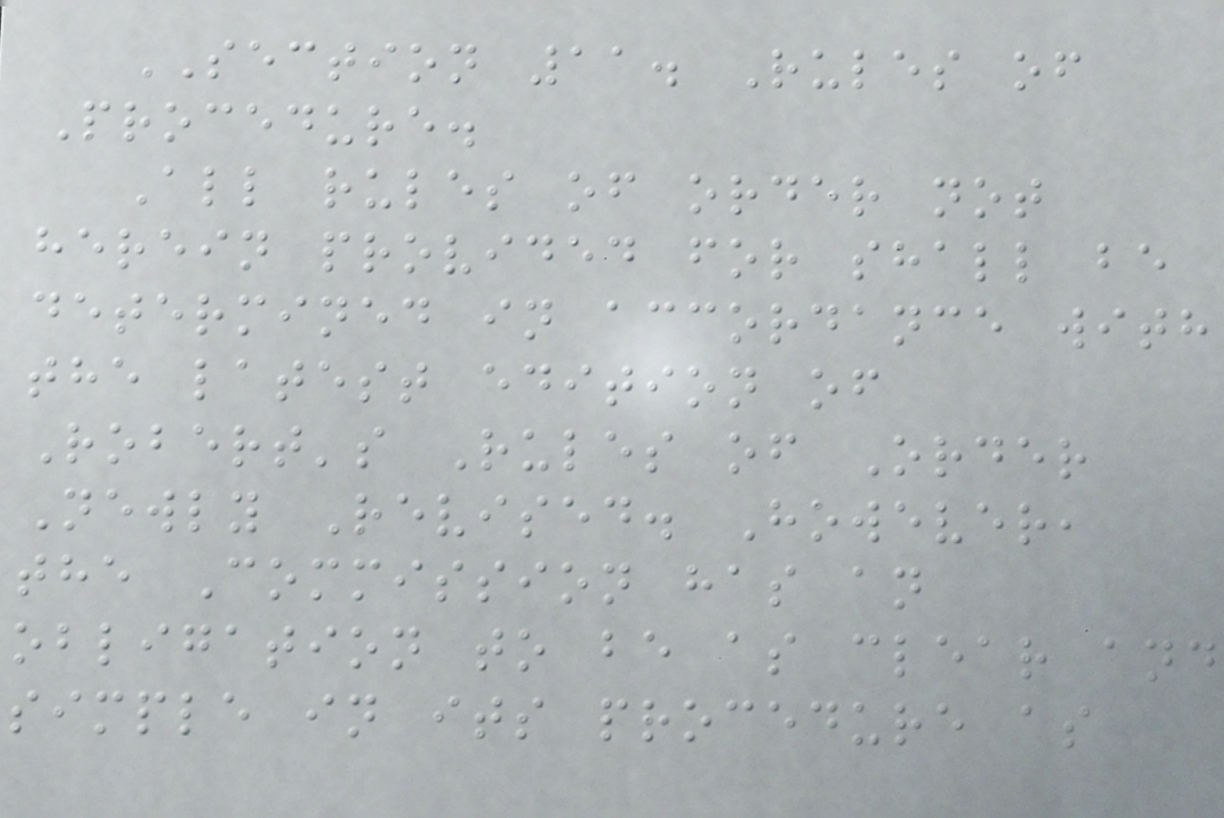SECTION 11. Rules of
Procedure.
All rules of order not
herein provided for shall be
determined in accordance with
the latest edition of
Robert's Rules of Order
Newly Revised. However,
the Commission has an
obligation to be as clear and
simple in its procedure as
